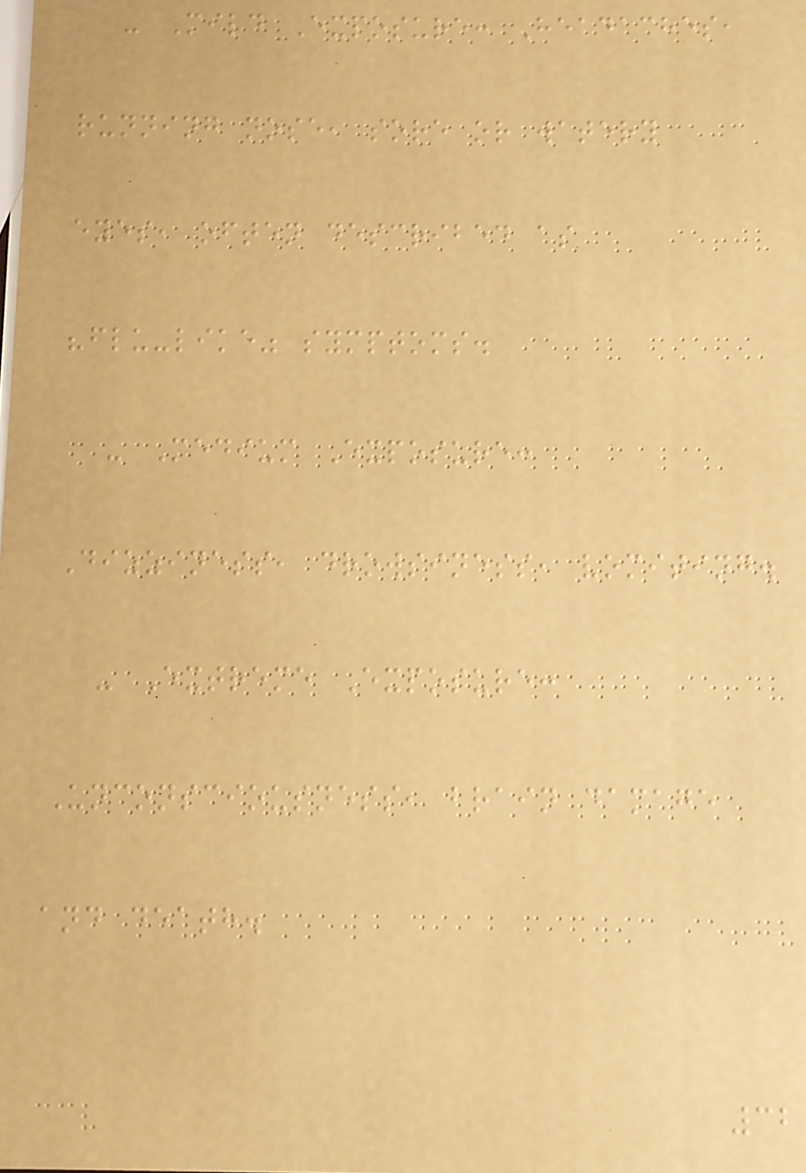- Mild Exposure: Headaches,
running nose, sore or watery
eyes, often described as
"flu-like" symptoms.
- Medium Exposure:
Dizziness, drowsiness, vomiting.
- Extreme Exposure:
Unconsciousness, brain damage
and death.
32
